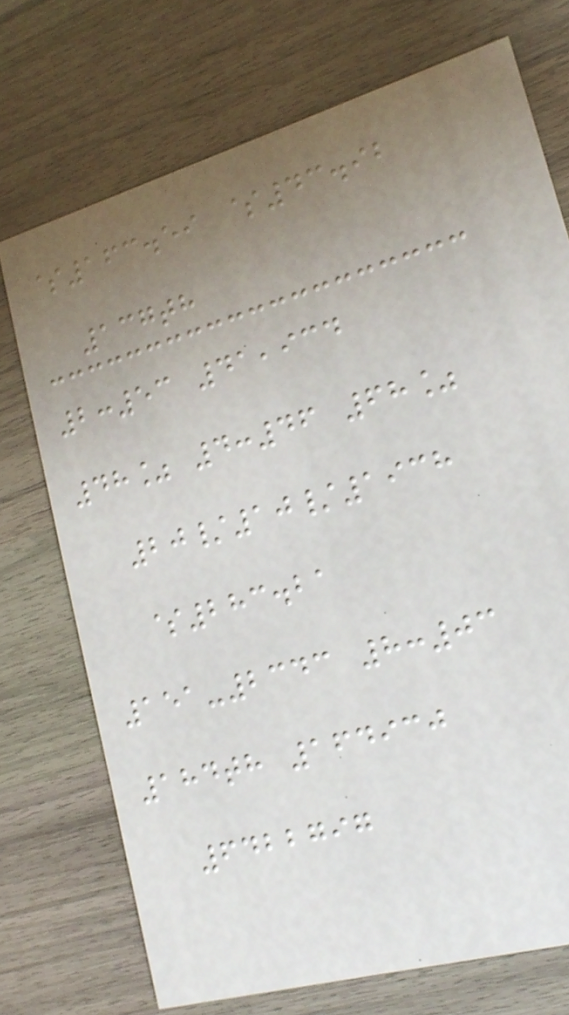$163.59 $43.92
137th
2:53 41,934
48% 4:46 68%
20/10/1938
$283.21
151-2343 8:03
184th 164930
6422797
